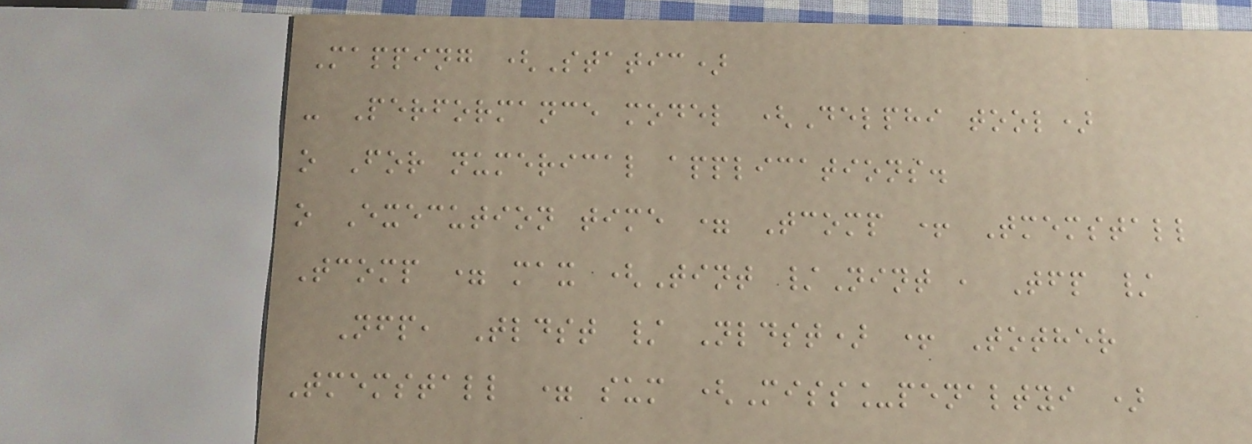Mapping (Static)
- Performance model (Delphi tool)
o For numerical applications.
o Execution time = Tcomp + Tmemstall
Tcomp = max (Tint /Nint , Tfp /
Nfp, Tldst / Nldst) + Tother
Tmemstall = sum (Miss_penaltyi )
